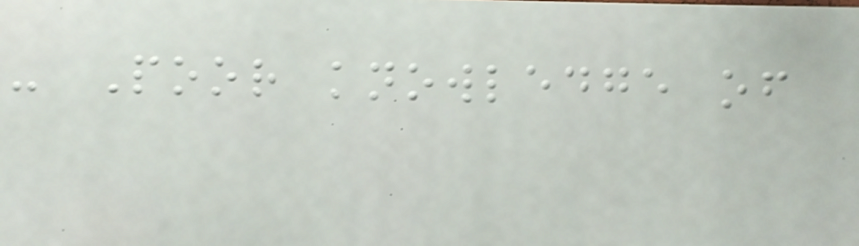- Poor knowledge of
